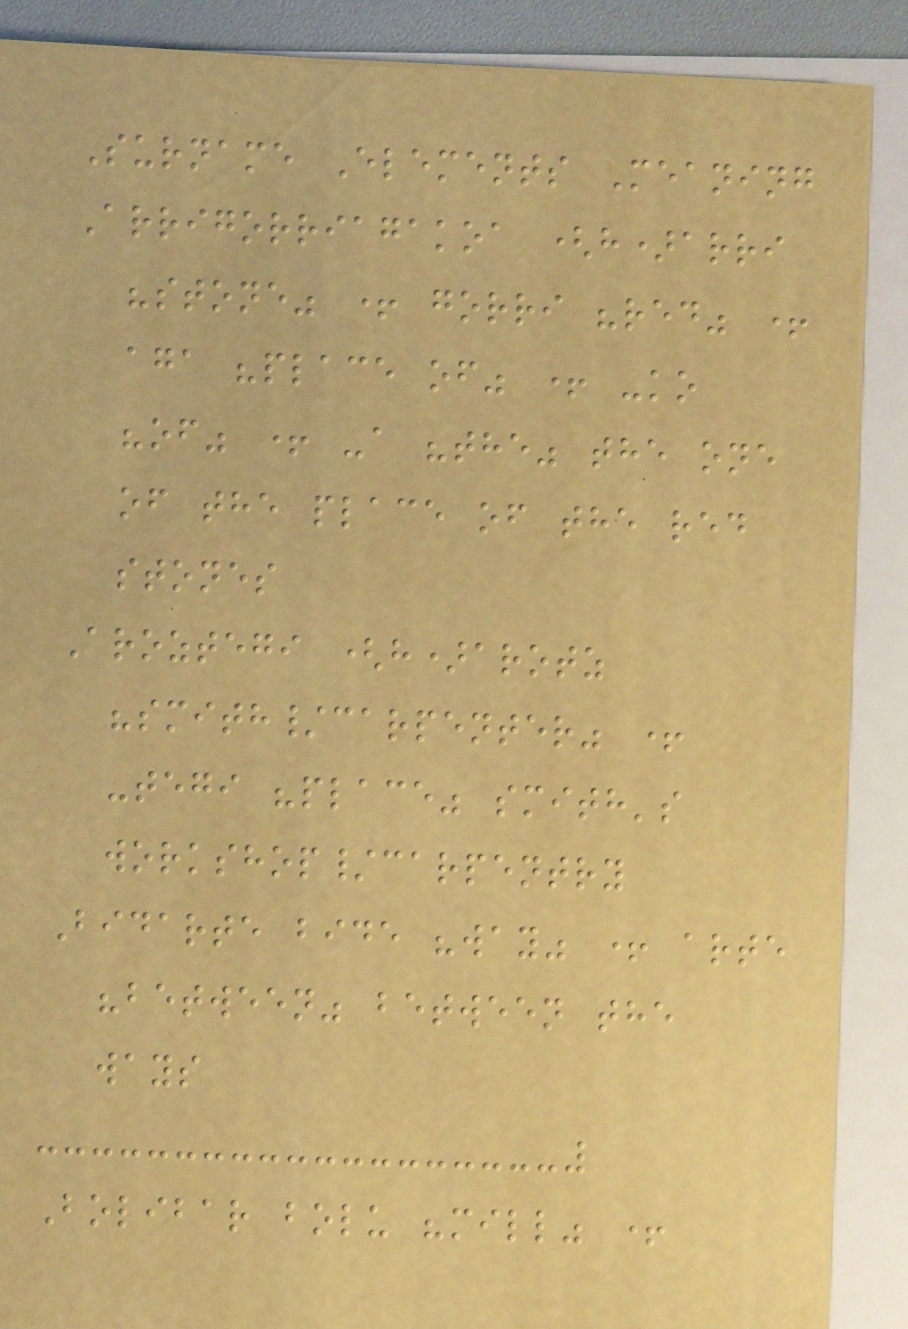Surname Elements Meaning
Arrigorriagakoa (h)arri
"stone" + gorri "red" +
aga "place of" + -ko
"of" + -a "the" the one
of the place of the red
stones
Aroztegi (h)arotz
"smith/carpenter" +
-tegi "place" smith's
workshop/carpentry
Bidarte bide "way" + arte
"between" between the
ways
Bolibar bolu "mill" +
